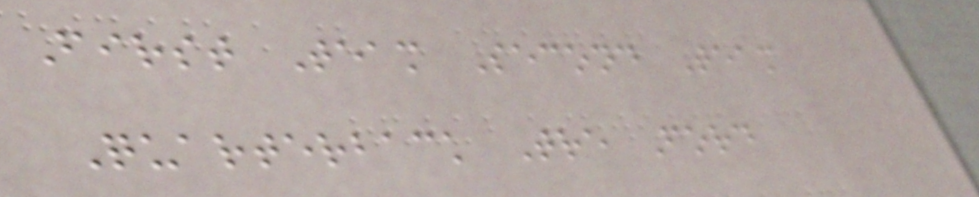First Team Second Team
Quarterback Tre Ford
